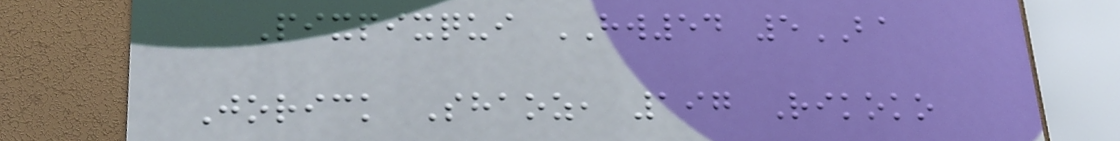Pixpixqui HW54 5BA
Jorick Shaoz, 197 Rikoko
